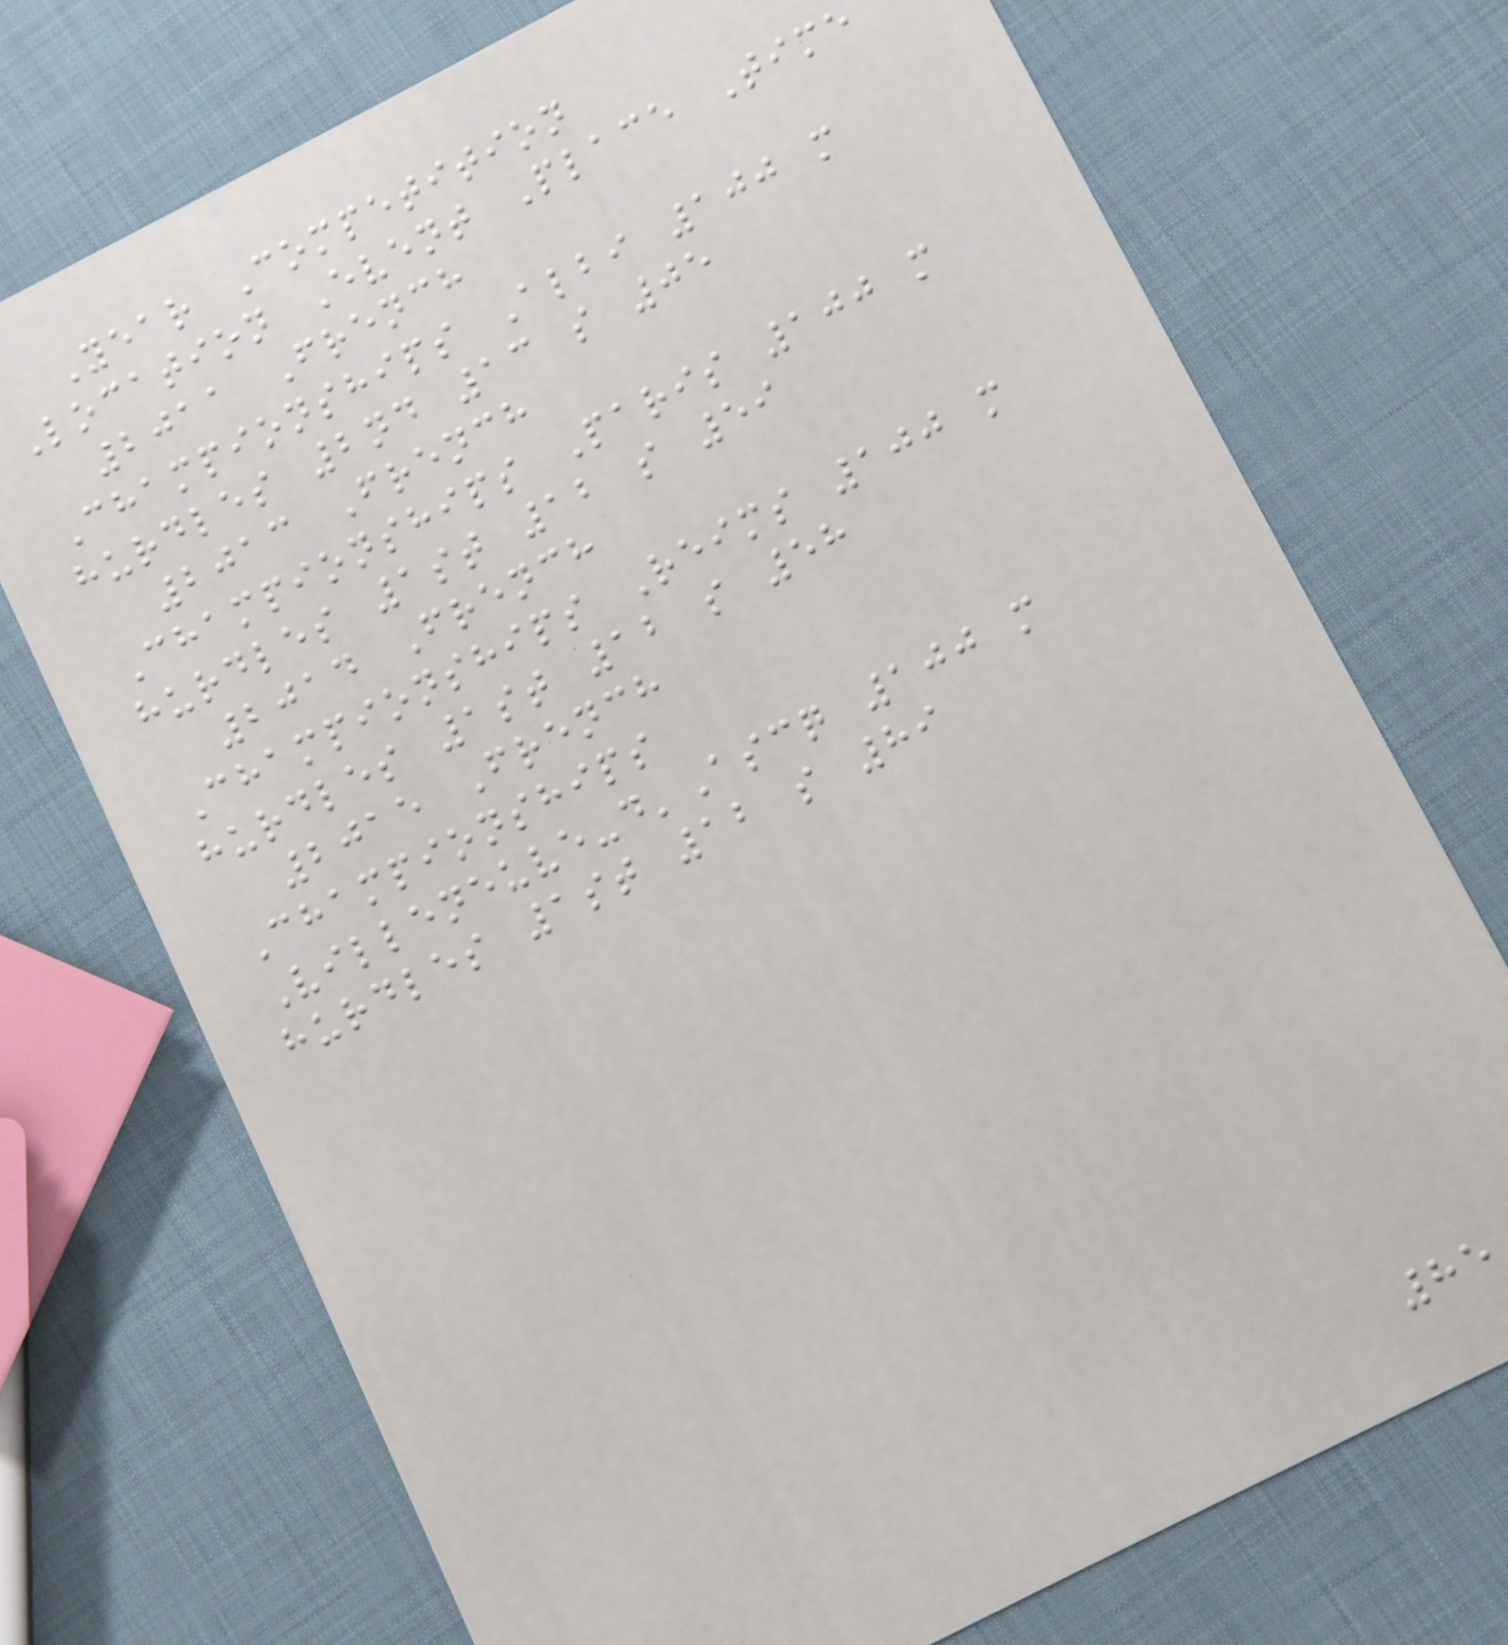Year Competition
Location Event Place Time
2011 French
Championships Albi 100 m
hurdles 2nd 13 s 05
2013 French
Championships Paris 100 m
hurdles 1st 12 s 59
2014 French
Championships Reims 100 m
hurdles 1st 12 s 58
2015 French
Championships
Villeneuve-d'Ascq 100 m
hurdles 1st 12 s 89
85
